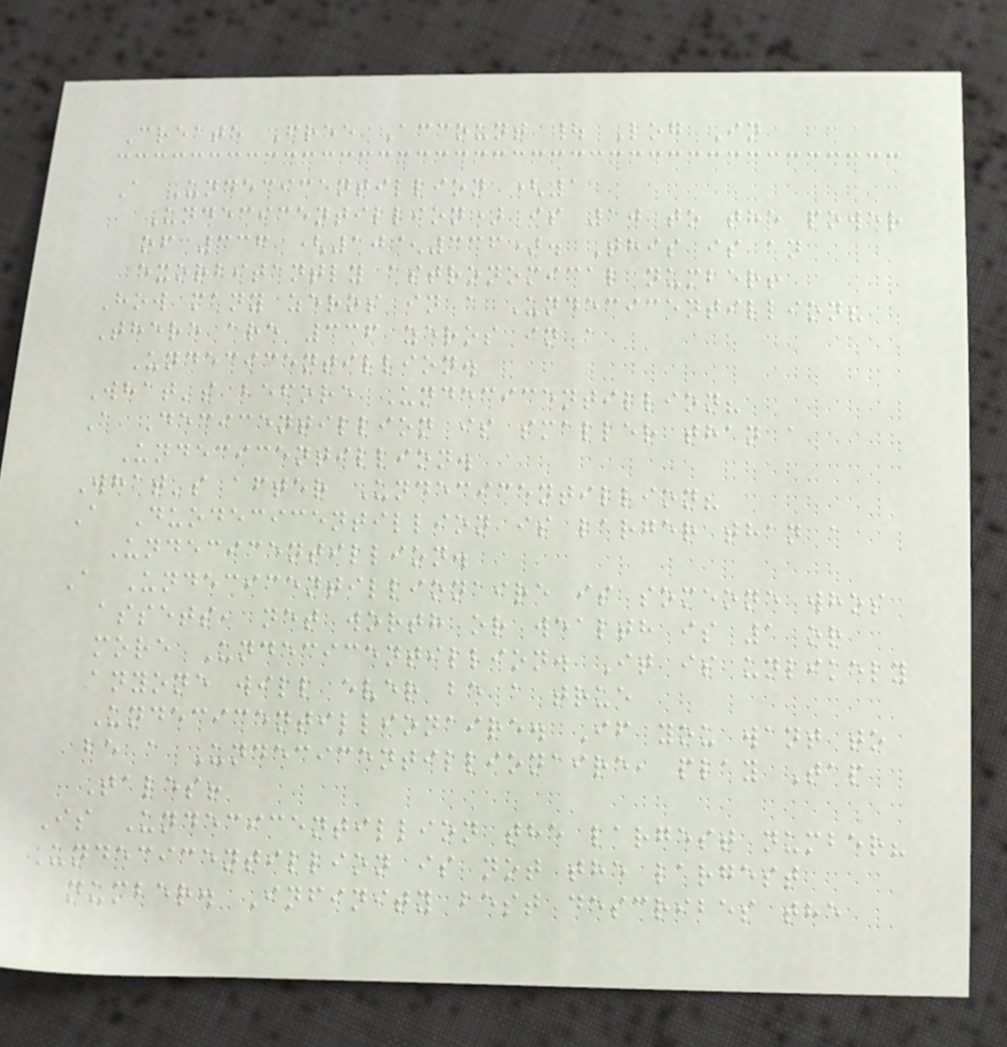Create Free Account | Log In
A Undecicentillion (1
Undecicentillion) is 10 to the power
of 336 (10^336). This is an
exorbitantly astronomical number!
How many zeros in a Undecicentillion?
There are 336 zeros in a
Undecicentillion.
What's before Undecicentillion?
A Decicentillion is smaller than a
Undecicentillion.
What's after Undecicentillion?
A Duodecicentillion is larger than a
Undecicentillion.
A Undecicentillionaire is someone whos
assets, net worth or wealth is 1 or
more Undecicentillion. It is unlikely
anyone will ever be a true
Undecicentillionaire. If you want to
be a Undecicentillionaire, play Tap
Tales!
Is Undecicentillion the largest number?
Undecicentillion is not the largest
number. Infinity best describes the
